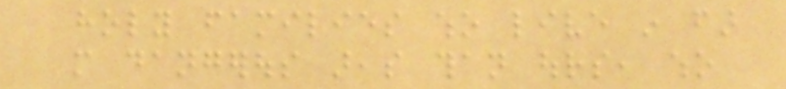holy families who live in far
more dangerous areas than ours, who
